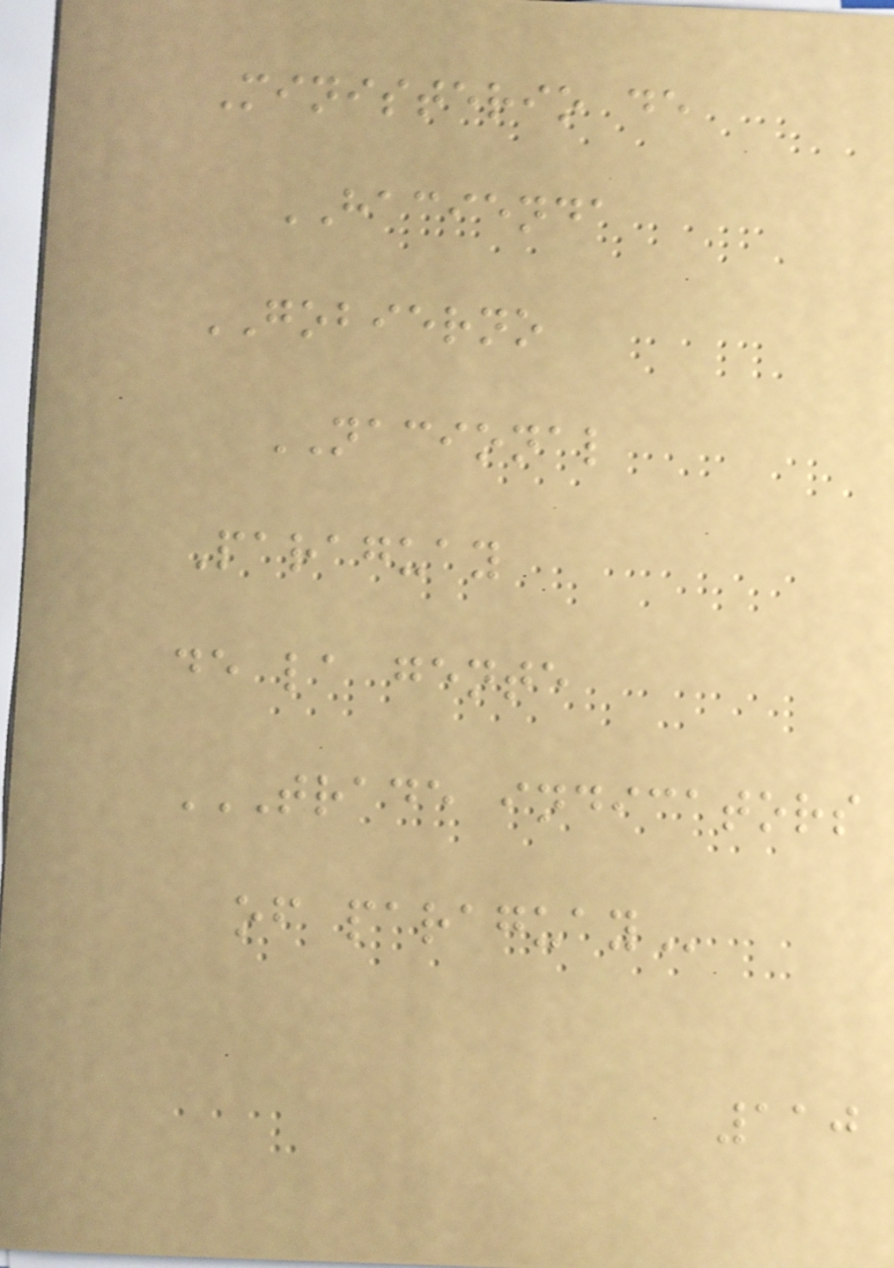Ministerio de
HACIENDA
GOBIERNO
NACIONAL
Paraguay
de la gente
TRADE INDICATORS
OF PARAGUAY
110
